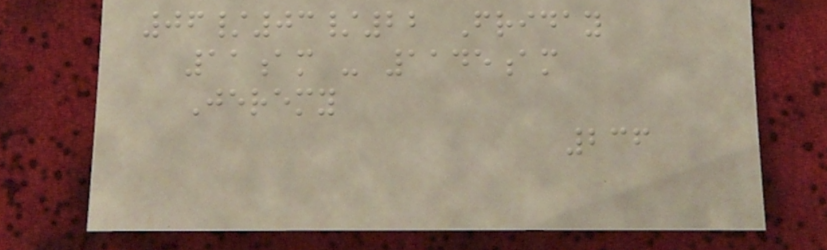06/03/22 Friday
11am - 1145am
Jeremy
236
